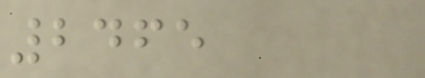2465
